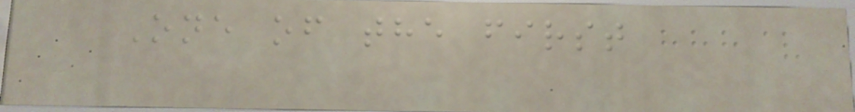One of the first
